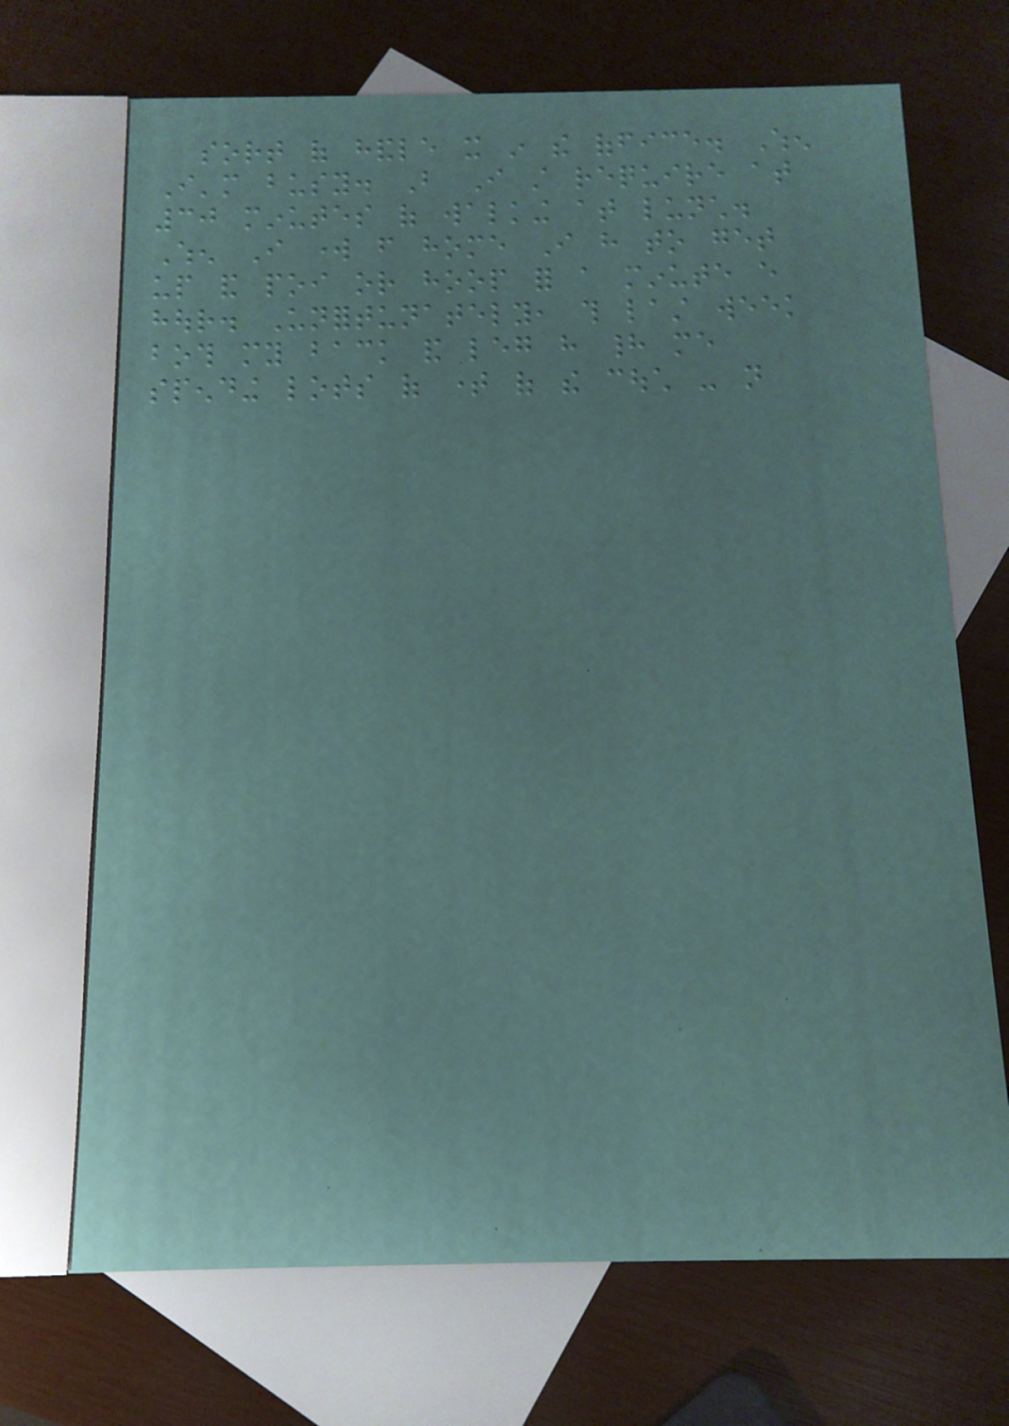sort of handle it in the office. When
I'm busy. But I still require at
30 minutes of walking at lunch.
When I work from home I have to get
up and poi or hoop for a minute every
hour. Unfortunately, this last week
both my back and leg have had me
spending lots of time of the couch - not
